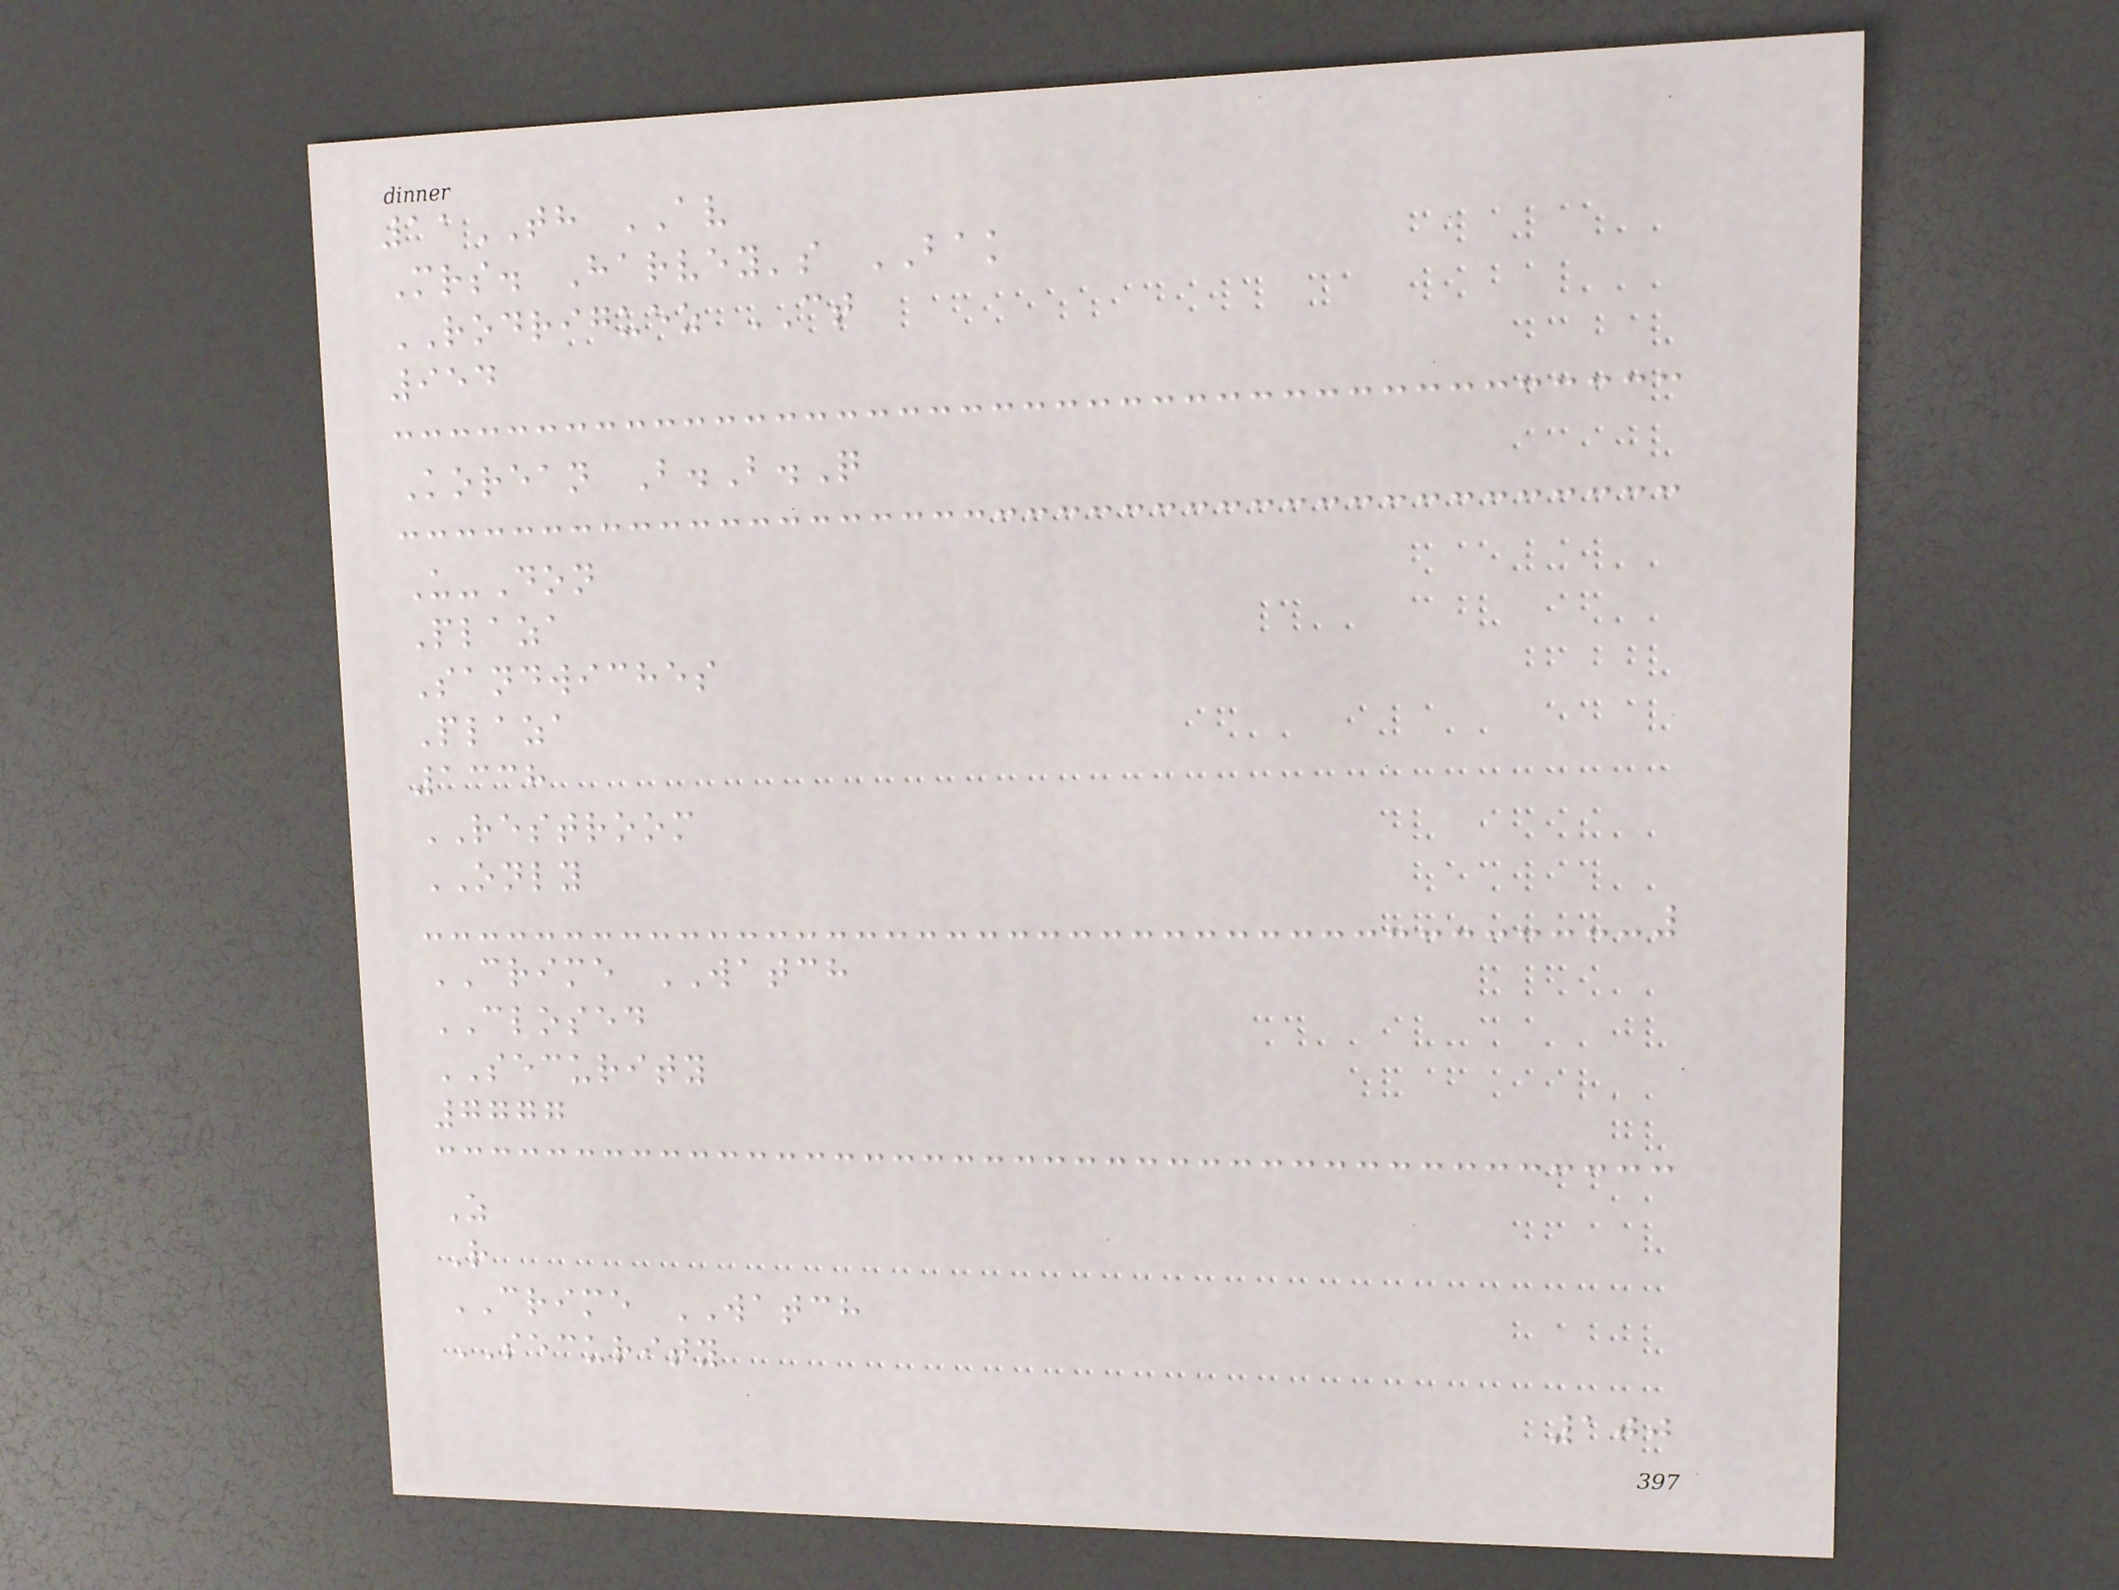11TH AV
Mrs. Harvey's BAK
RODRIGUEZ CT
954
Korean B.B.Q
U-Don
Plaza
Sandwiches
Plaza
1338
RESTROOM
ONLY
CRIME WATCH
CLOSED
SECURITY
7777
Z
R
CRIME WATCH
SECURITY
100
